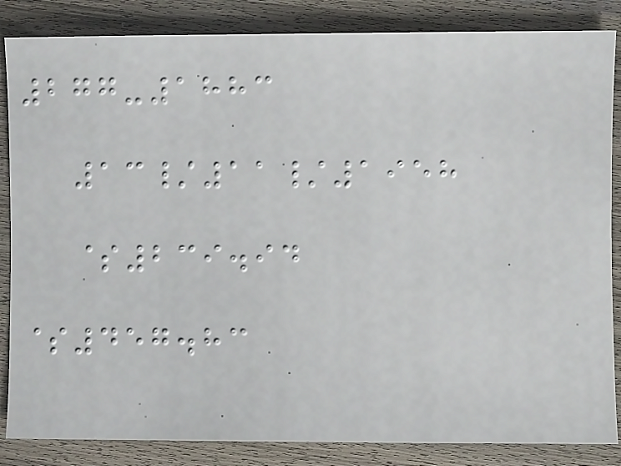277-1883
13/11/1958
$239.94
$457.83
